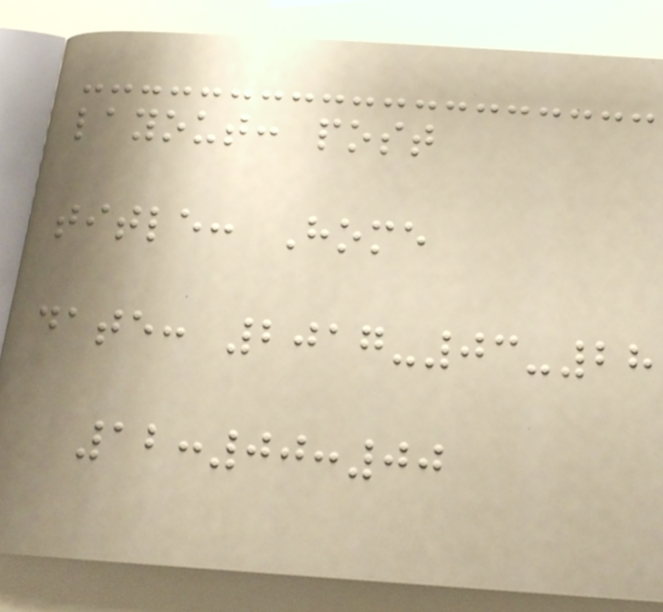layout: post
title: Home
date: 2017-03-28
12:00:00
